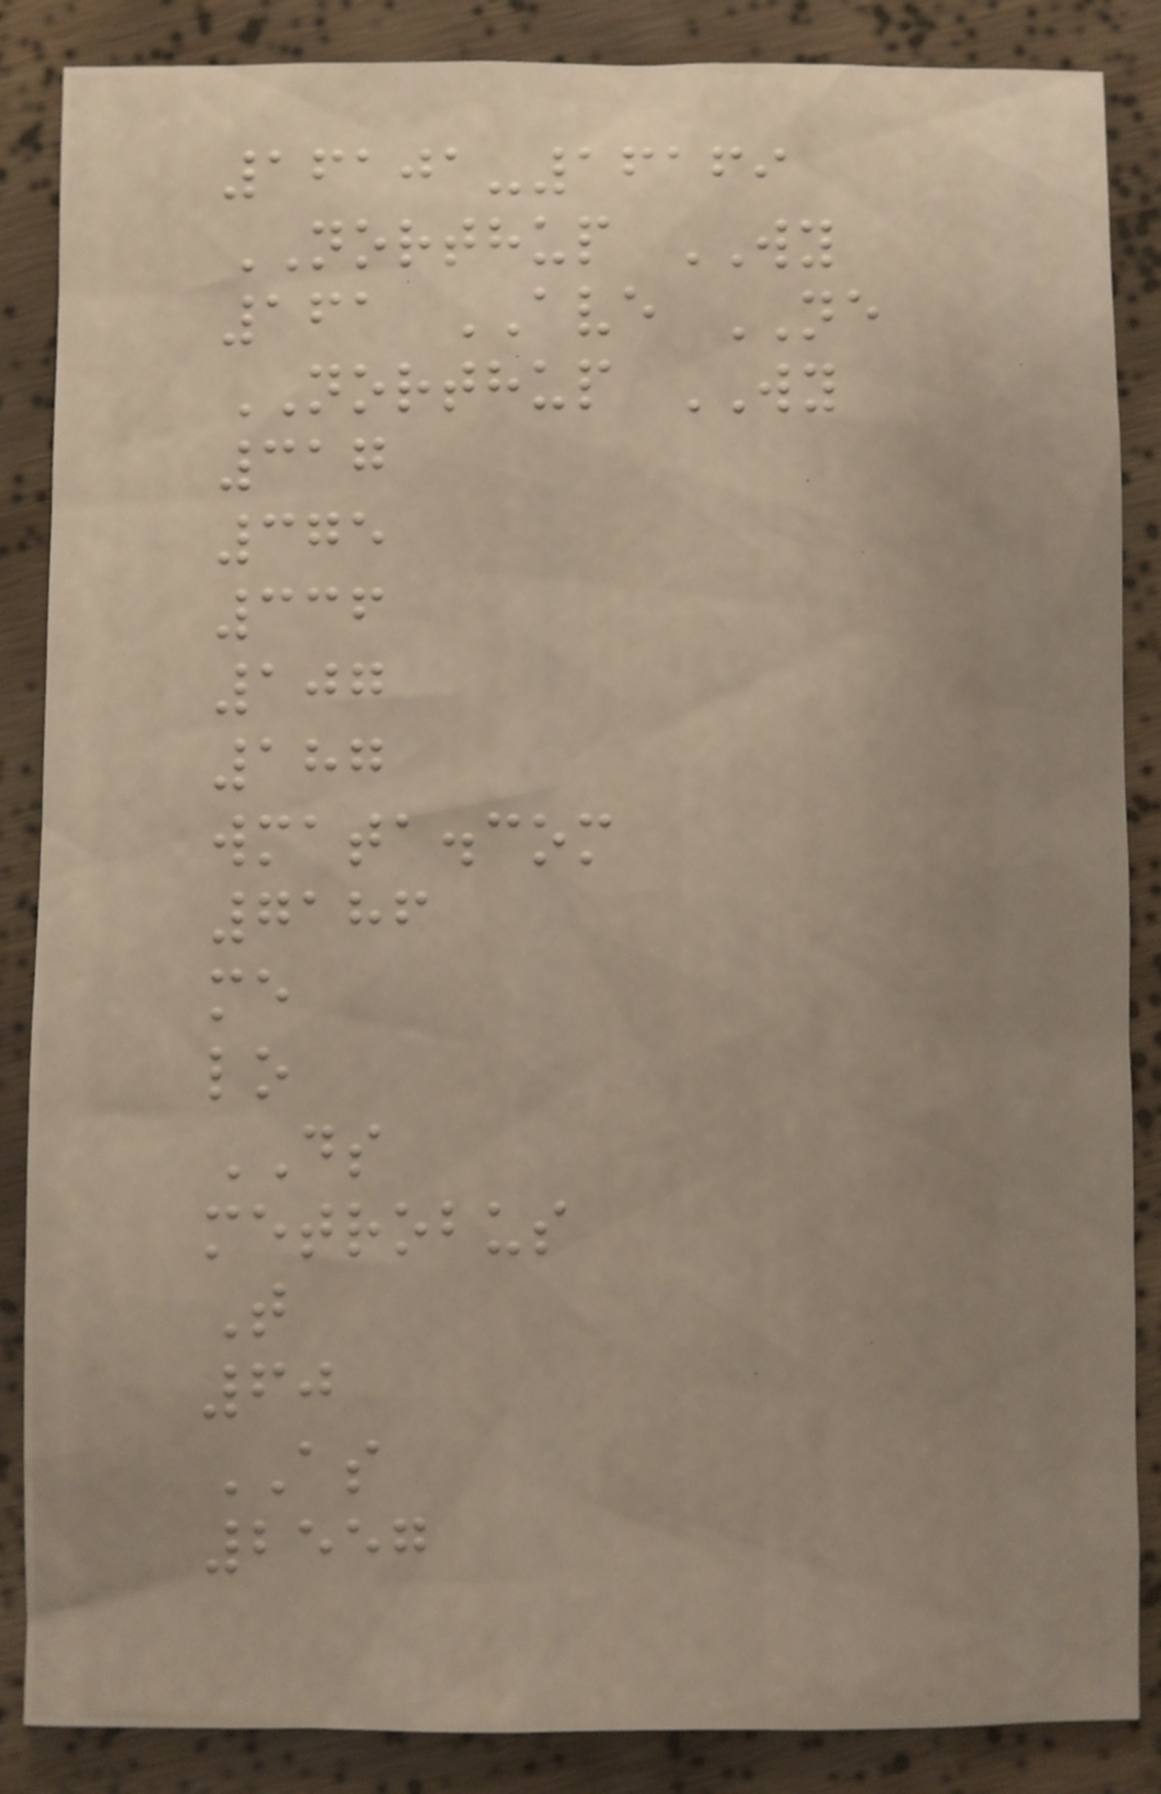16101-16169
NORTHUP WY
161 AVE NE
NORTHUP WY
317
375
336
107
187
wmata.com
7186
me
lo
DS
metrobus
T
60
AS
2557
